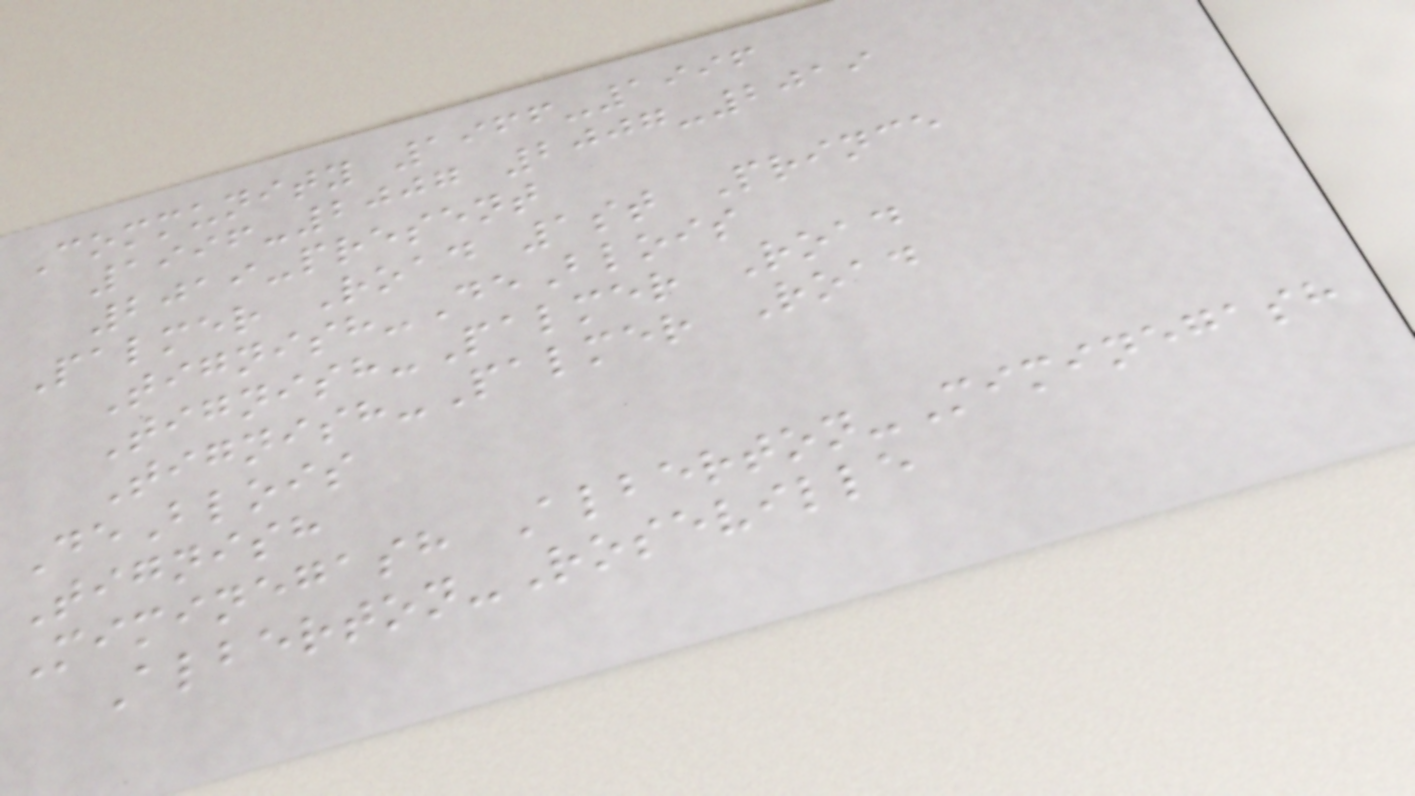Community 1966-1996
1996-2007 2007-2019
2019-present
Palmer Road 1st Prince
Tignish-DeBlois
Tignish-Palmer Road
Tignish-Palmer Road
DeBlois
Tignish
Miminegash Alberton-Miminegash
Alberton-Roseville
